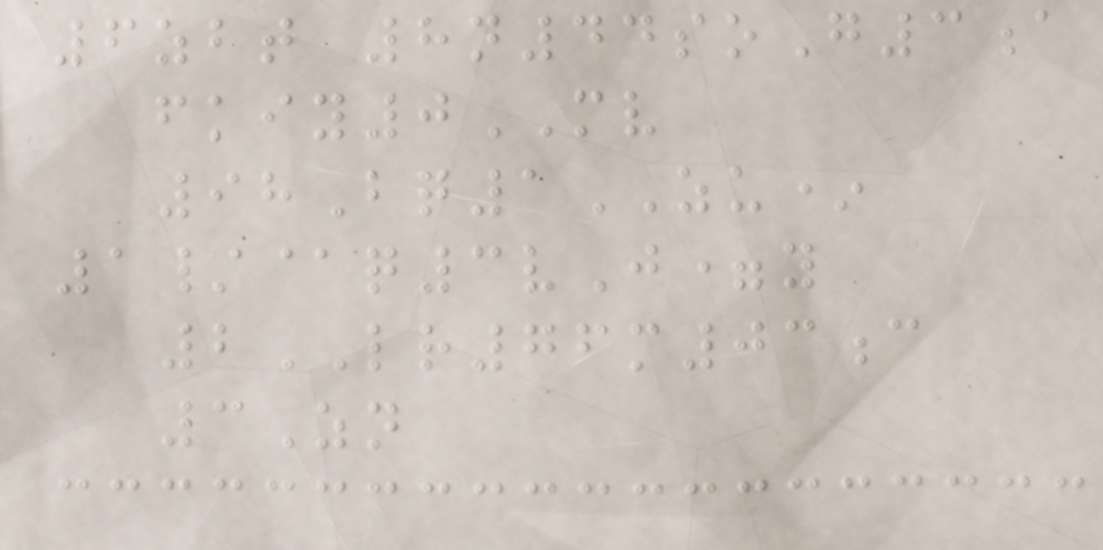6zbt 8n44soG3a
fkiy0MV
98Bq1ZU*
1/@q3vJ=y
2LR76m03c
3Zn
